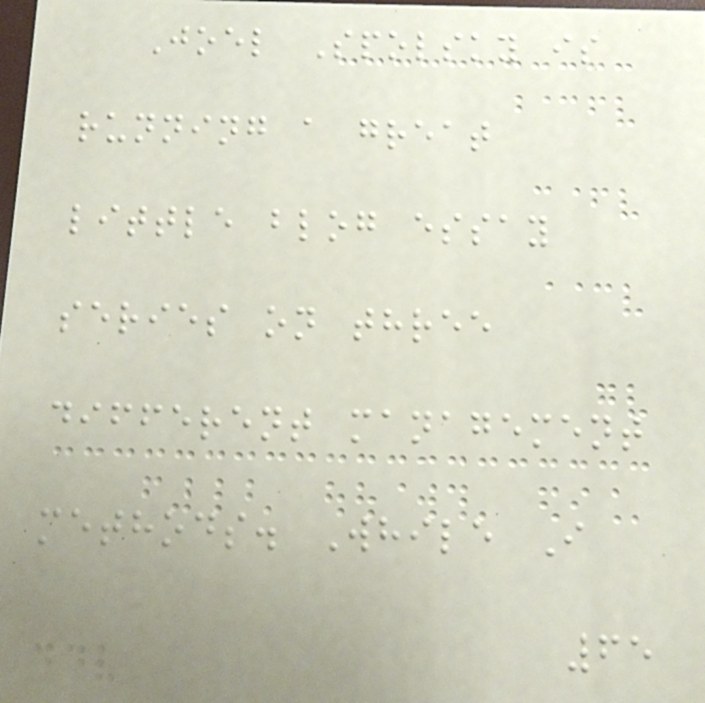Joel Spolsky is
running a great
little blog essay
series on three
different management
methods. While I
65
